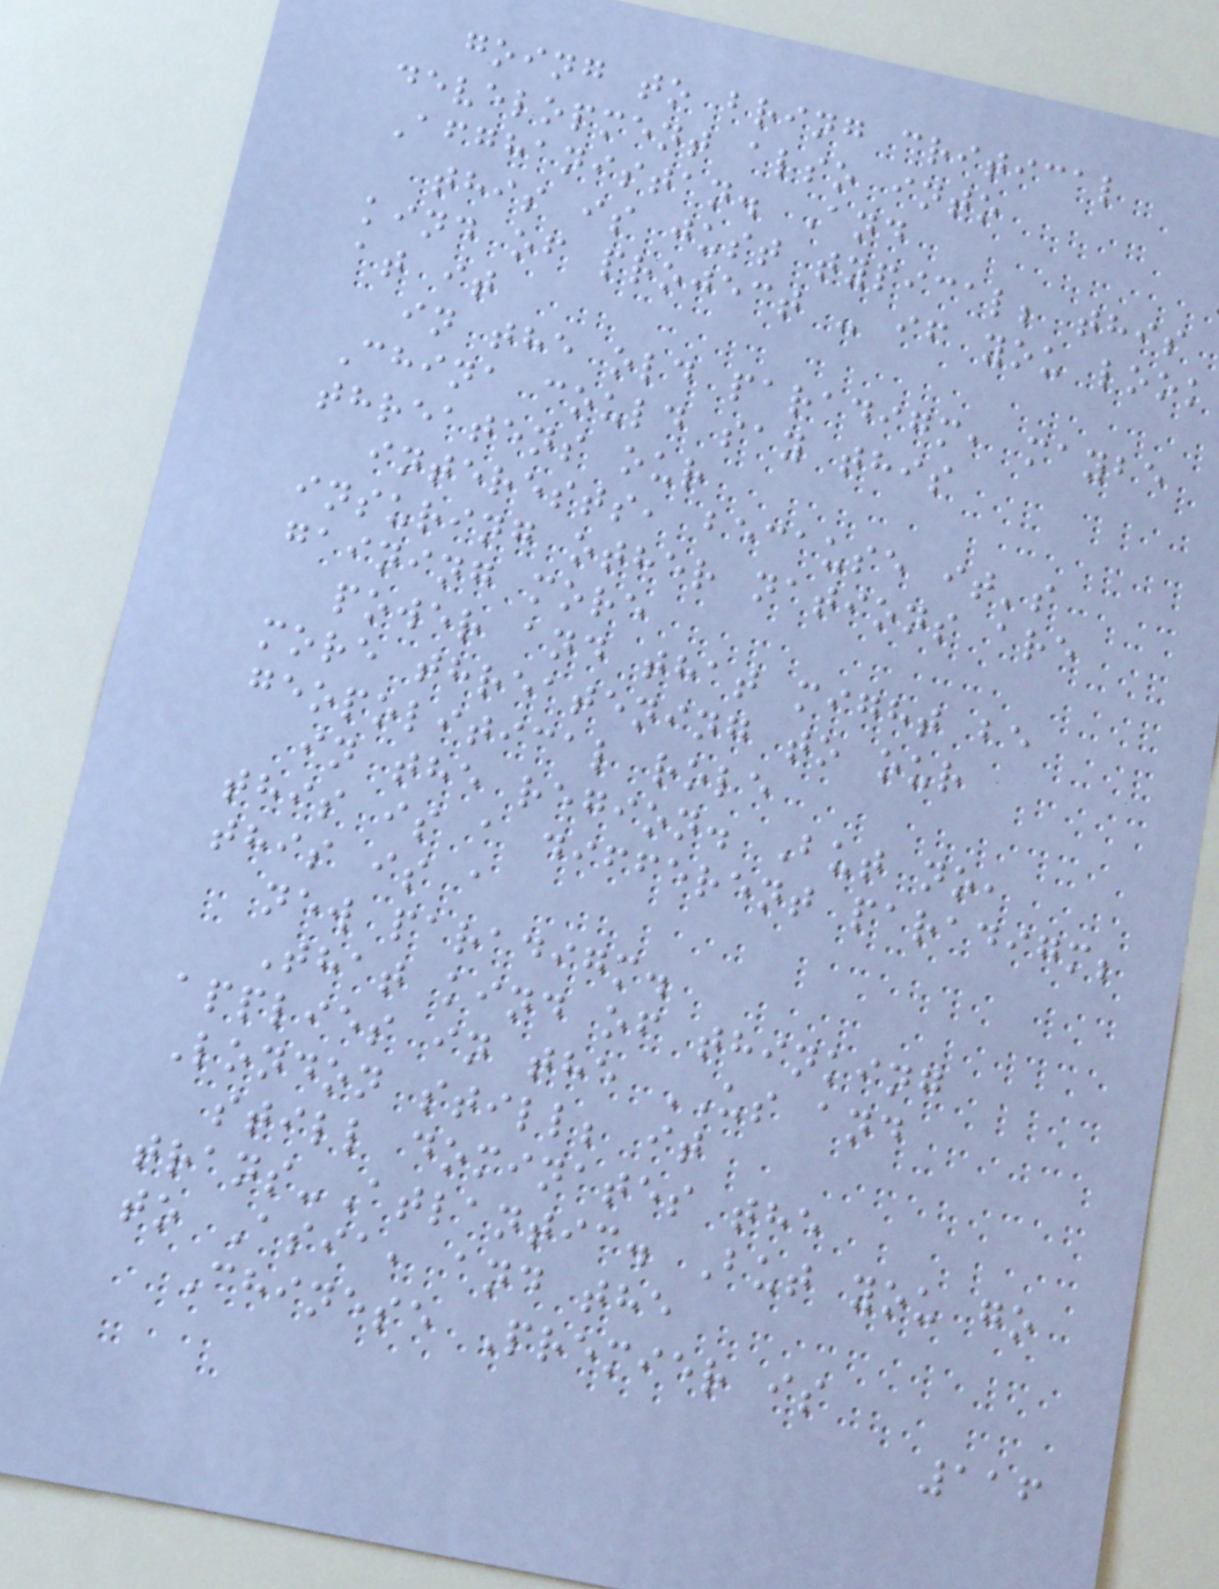going to bring critical
development also into
Afghanistan. And
this is just typical; this
kind of project - if you look
at it
in the old paradigm, maybe
China could say this
threatens our
interests, because it's
insuring other nations are
gaining more
power and that might be
more threatening to our
geopolitical role
in the region. But no,
this is a different paradigm;
this is a
new paradigm.
That kind of thinking
applies in the US and
London still; it
still dominates the
trans-Atlantic. But you go
to Asia, and the
Chinese Premier is
116
